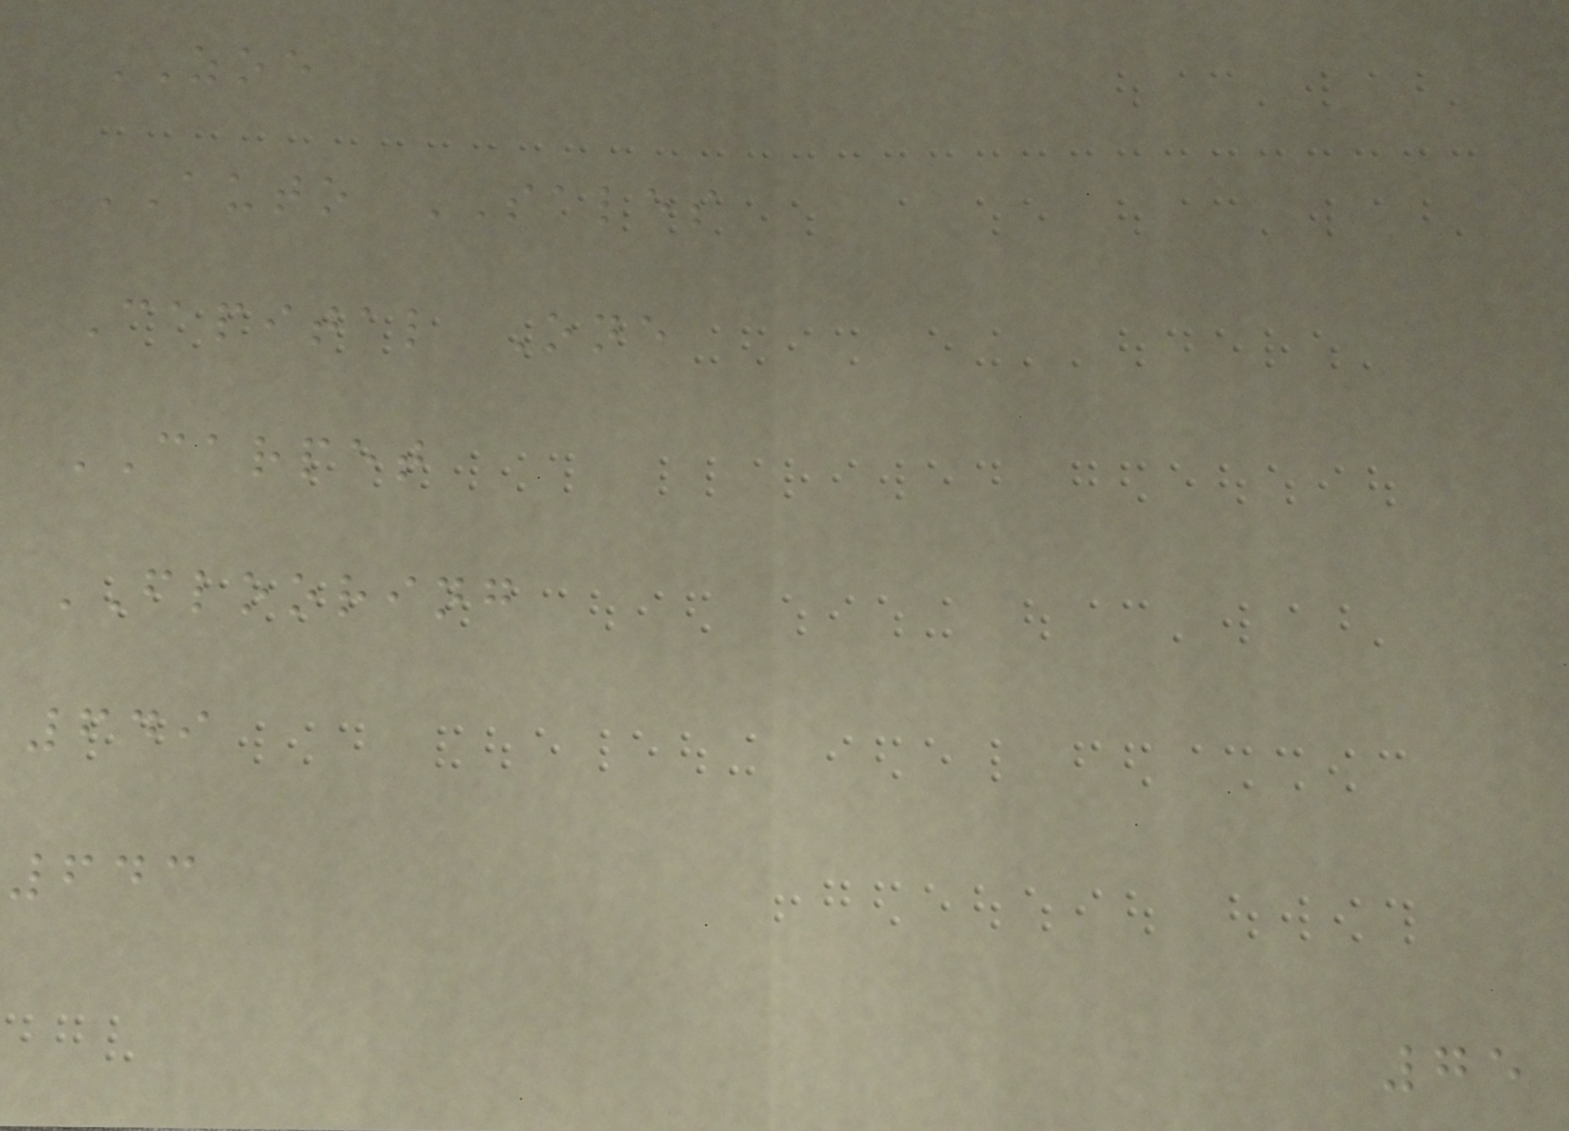ZOE
AUTO SALES
Capital One
CARPET
FLOORING
649
643
75
